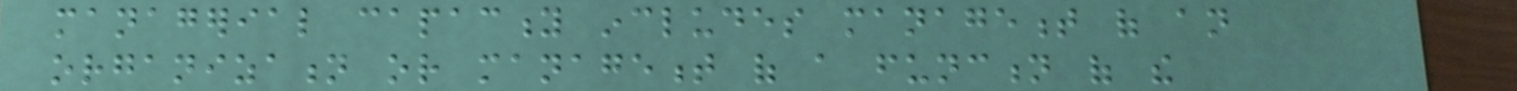managerial capacity includes management of an
organization or management of a function of the
